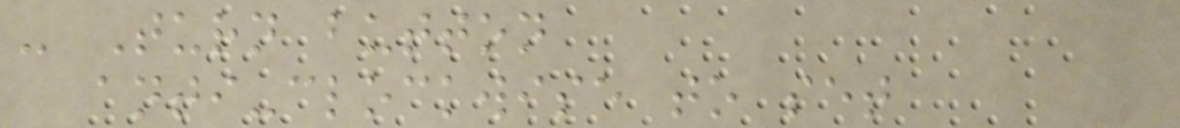- Turn button
anti-clockwise to set
